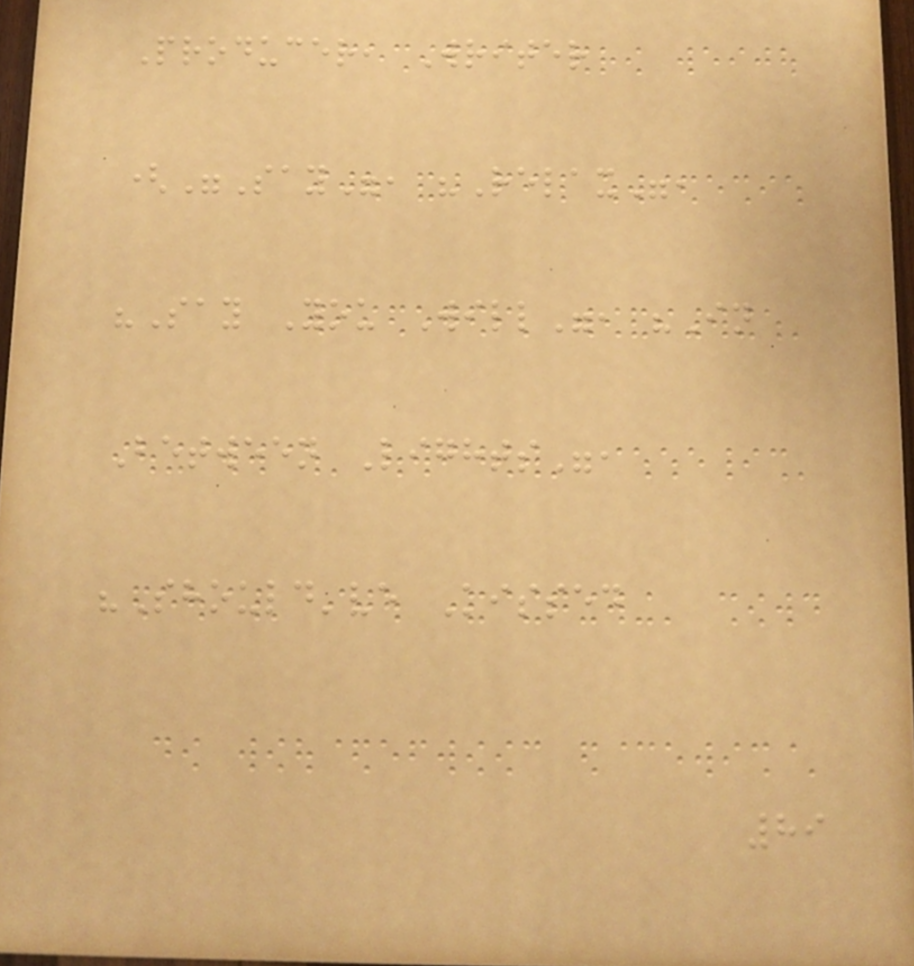Producer, Writer
("Say", "Relax",
"Say You Will", "In
Between Lights",
"Should've Kissed
89
